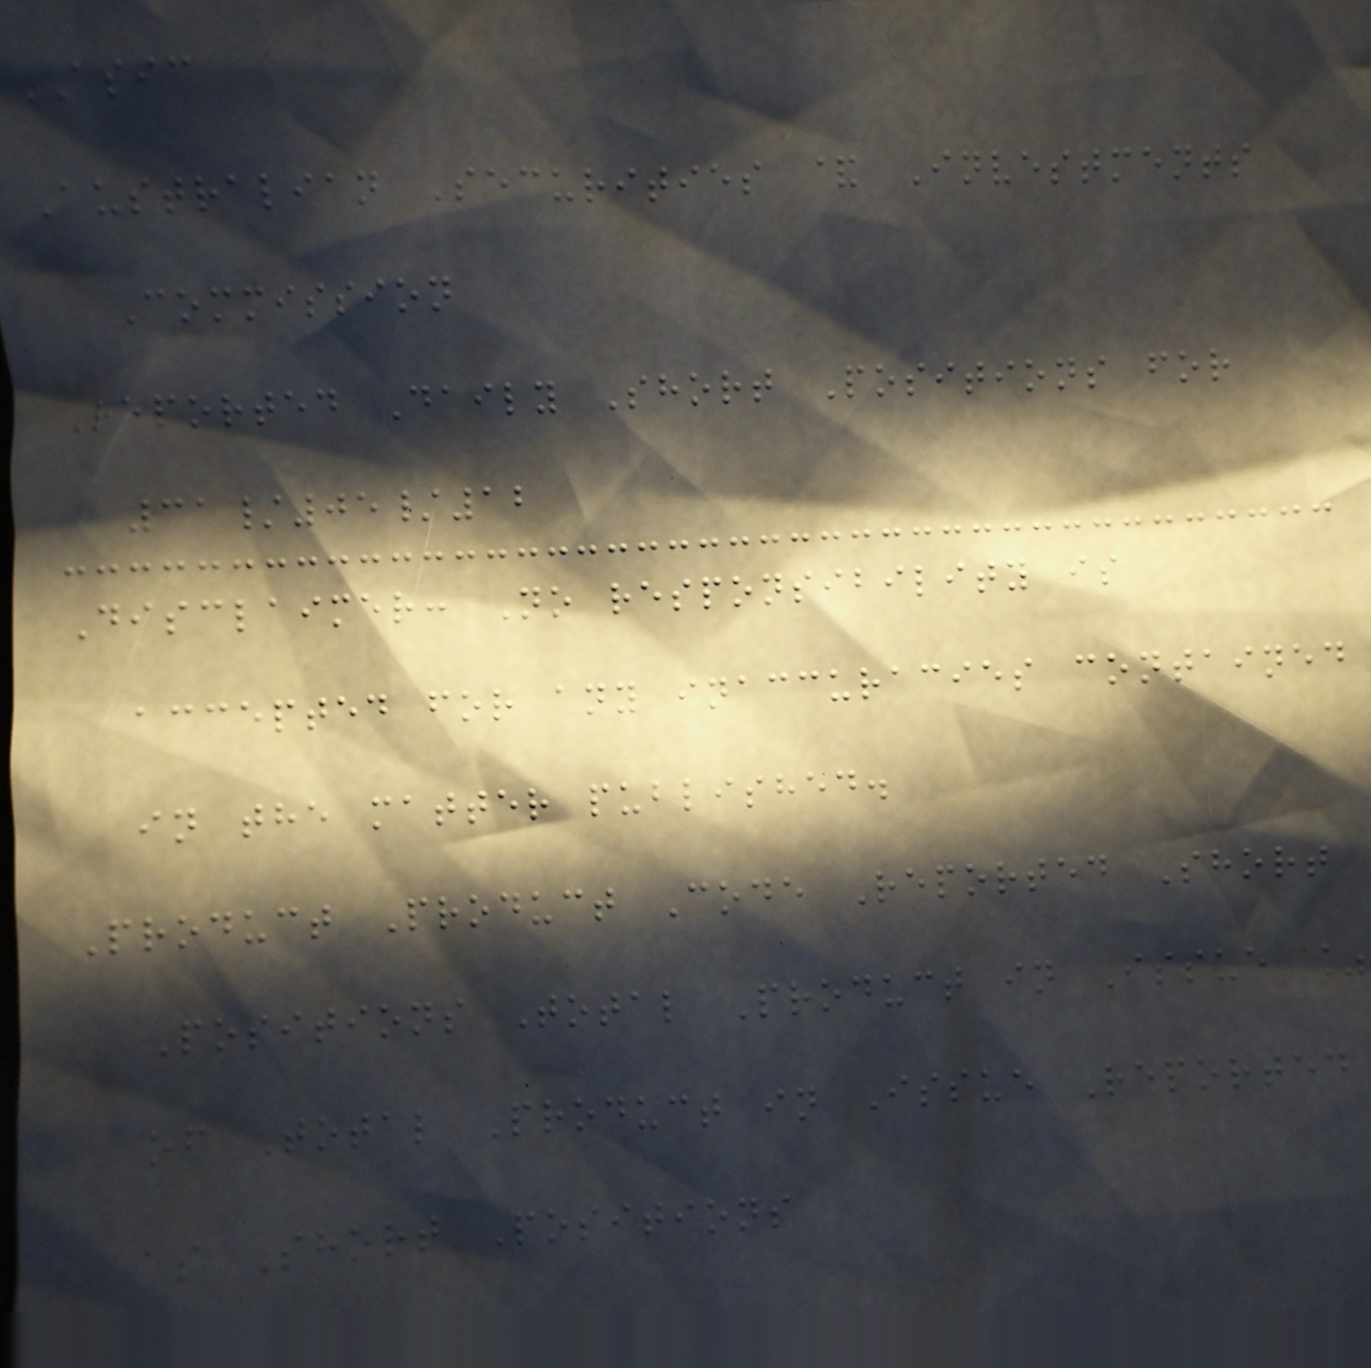ASIC
Australian Securities & Investments
Commission
Reported Daily Short Positions for
31/05/12
Disclaimer: No responsibility is
accepted for any inaccuracies contained
in the matter published.
Product Product Code Reported Short
Positions Total Product in Issue %
of Total Product in Issue Reported
as Short Positions
